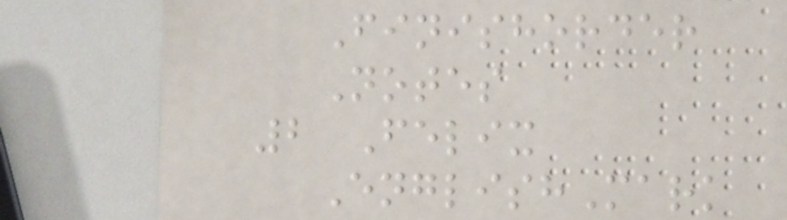Finishorder
Notes
2 Felix
EnglishMark
